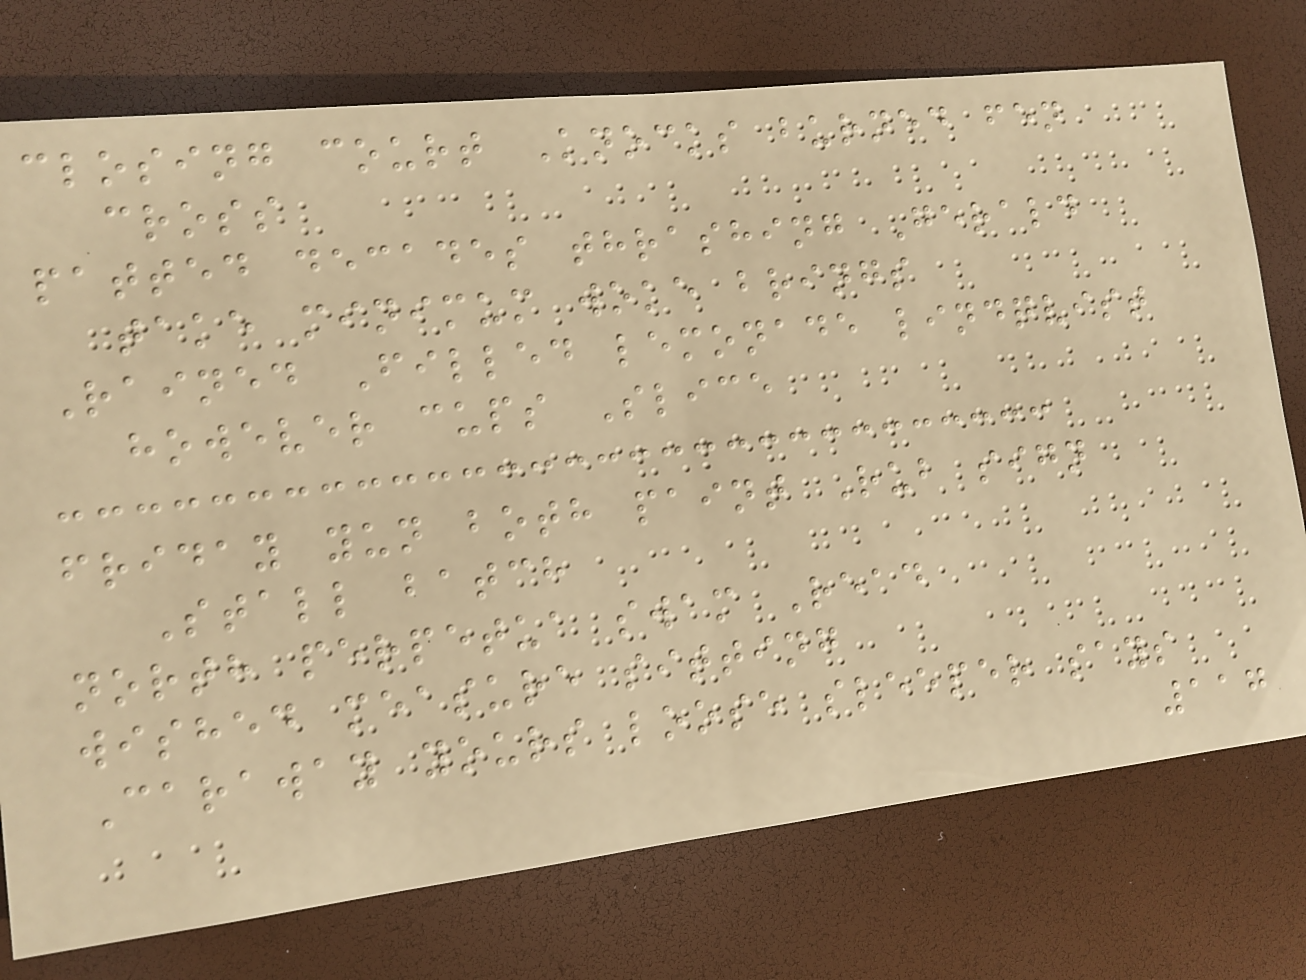closing court Knocks burned fen
cross
patted decades thrashing Gerald
take minimum woke brings
Rained Filled lemonade lindqvist
however cups Slice
friday yun both paint Rub sign
Stall batch
north perpetua swam Read
wished measure sitting
Caraway yours loose sleeper says
117
